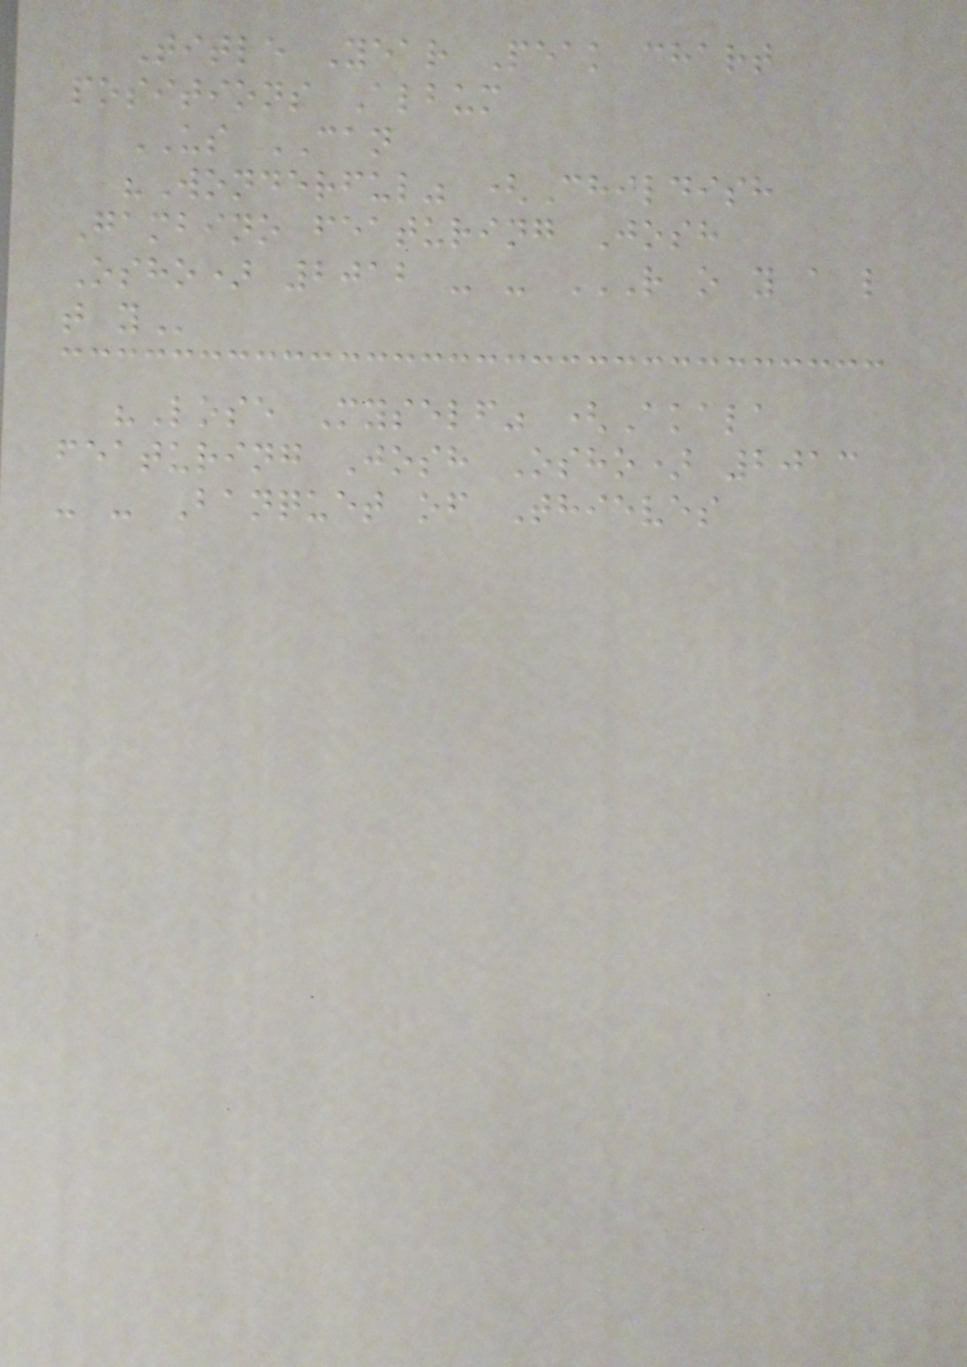Title Year Peak chart
positions Album
US CAN
"Wonderful" (Childish
Gambino featuring Josh
Osho) 2012 - - R O Y A L
T Y
"Lose Myself" (Akala
featuring Josh Osho) 2013
- - Banquet of Thieves
